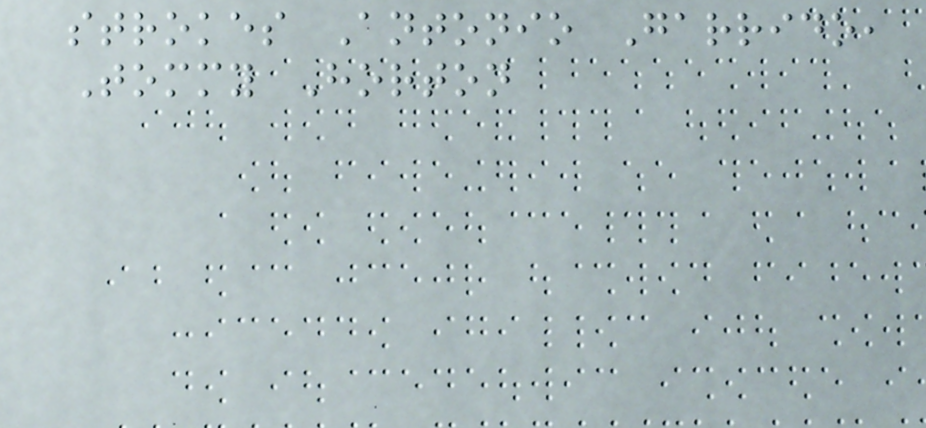strokes Antonio Garrido,
Tommy Horton
